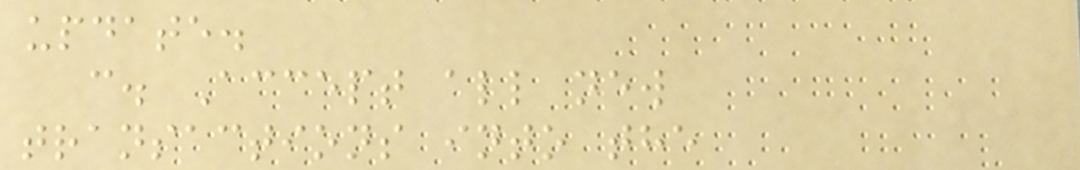update.
c. Accept all new
transactions into the
